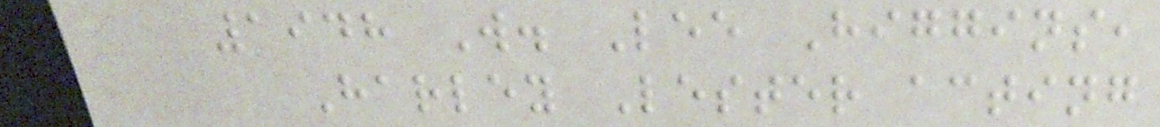1948 W. Lee Higgins,
Harley Lester acting
